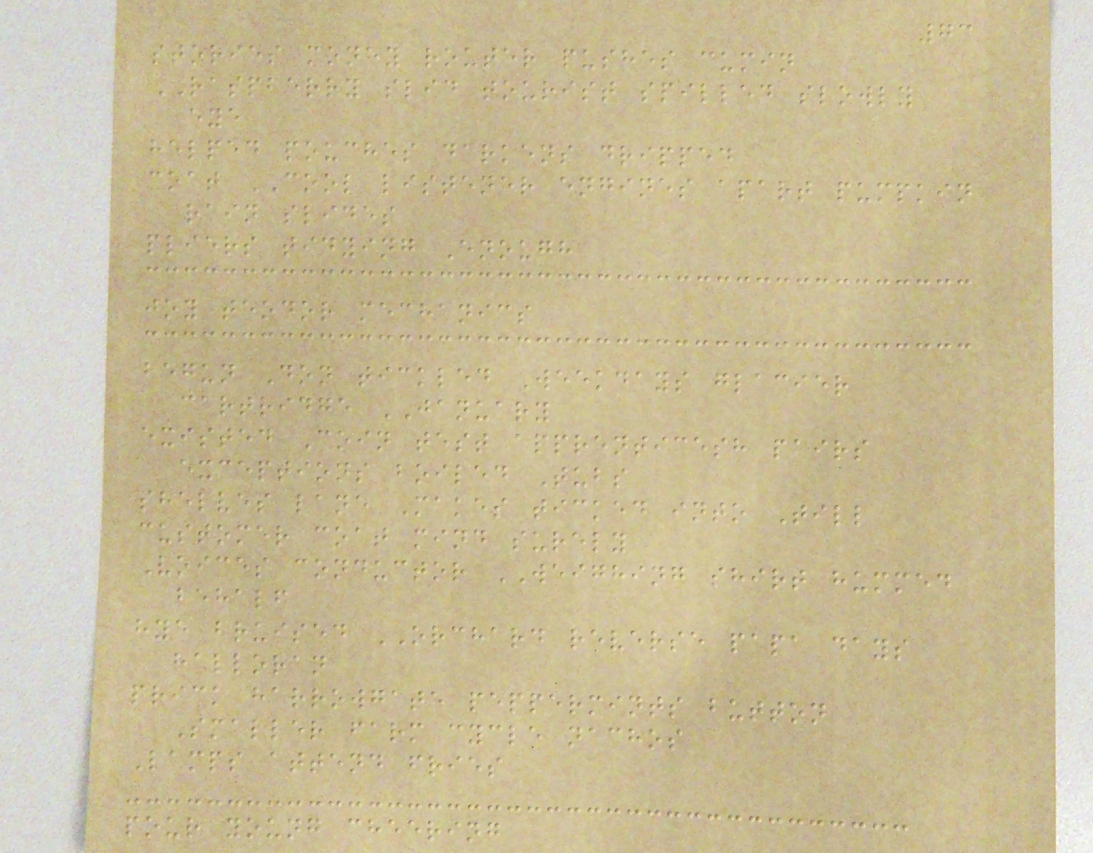73
stories money router pushes cumin
RASPBERRY slid tourist spilled slowly
eye
helped pouches darkens dripped
coat COOL listener engines apart pumpkin
rain slides
pliers tidying Enough
joy teodor mechanics
begun Don tickled Weekdays glacier
cartridge JANUARY
existed Coin test apprenticesh pairs
exceptions boiled Tubs
shelves lane Makes ticked into Till
customer coat mind surely
Voices conductor WEIGHING shirt hummed
behalf
hye bruised ORCHARD reverse papa days
halloran
prick harrowgate peppermints button
Smaller farm cycle nachos
Lamps attend fries
pour young cheering
